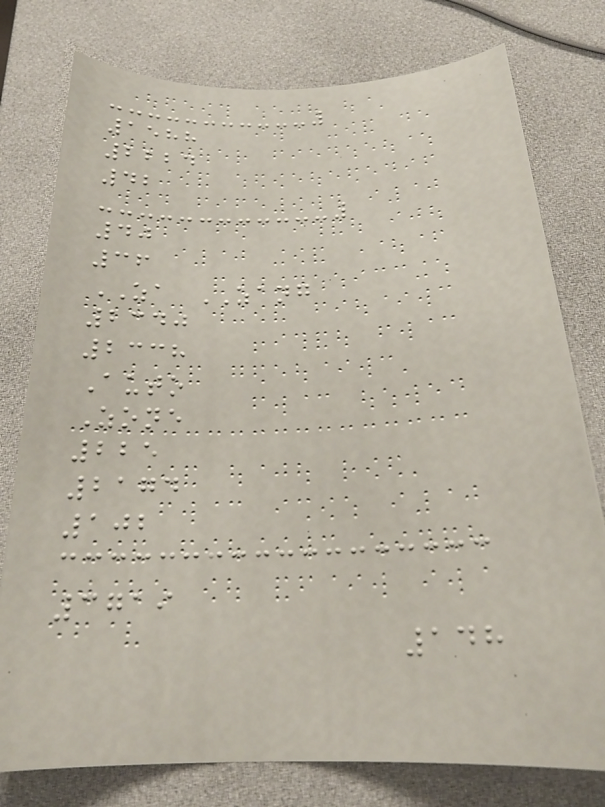1588
2224
42
40
36
ZA ZANG
2340
2338
Auto
Zone
225
2174
102
3719
148
